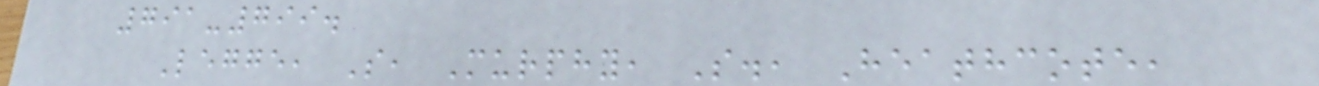791-799.
Legge, S, Murphy, S., Heathcote,
